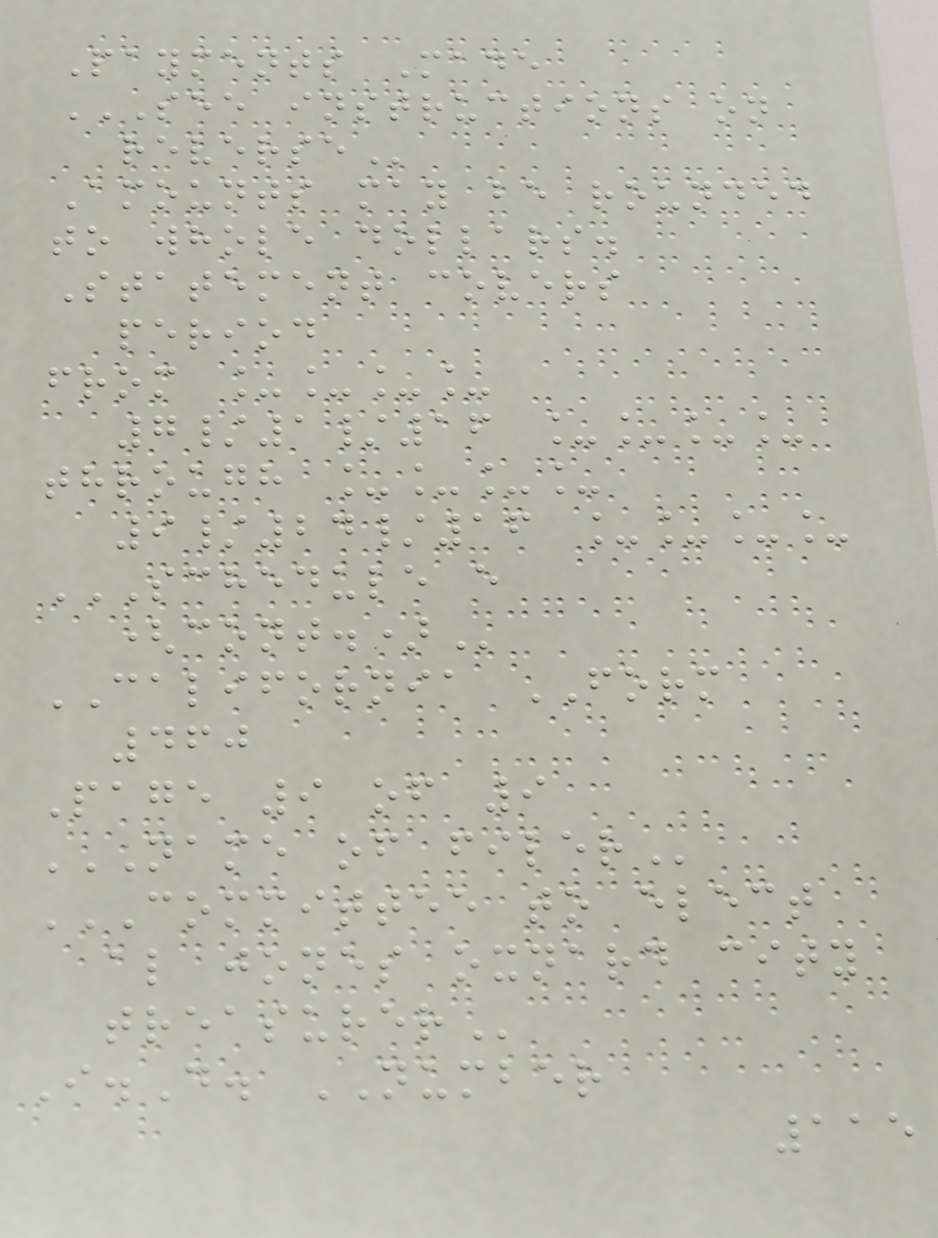Payments Made
SEE INSTRUCTIONS ON
REVERSE
Amounts may be rounded
to whole dollars.
Statement covers
period
from ____
7/1/16 ____
through ____
9/24/16 ____
SCHEDULE E
(CONT.)
CALIFORNIA FORM
460
Page 9 of 9
NAME OF FILER
COMMITTEE TO ELECT
AL JONES OXNARD CITY
TREASURER
I.D. NUMBER
115
